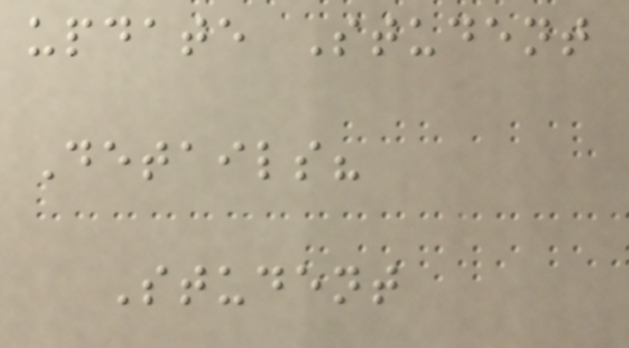update Student
Details?
Student
